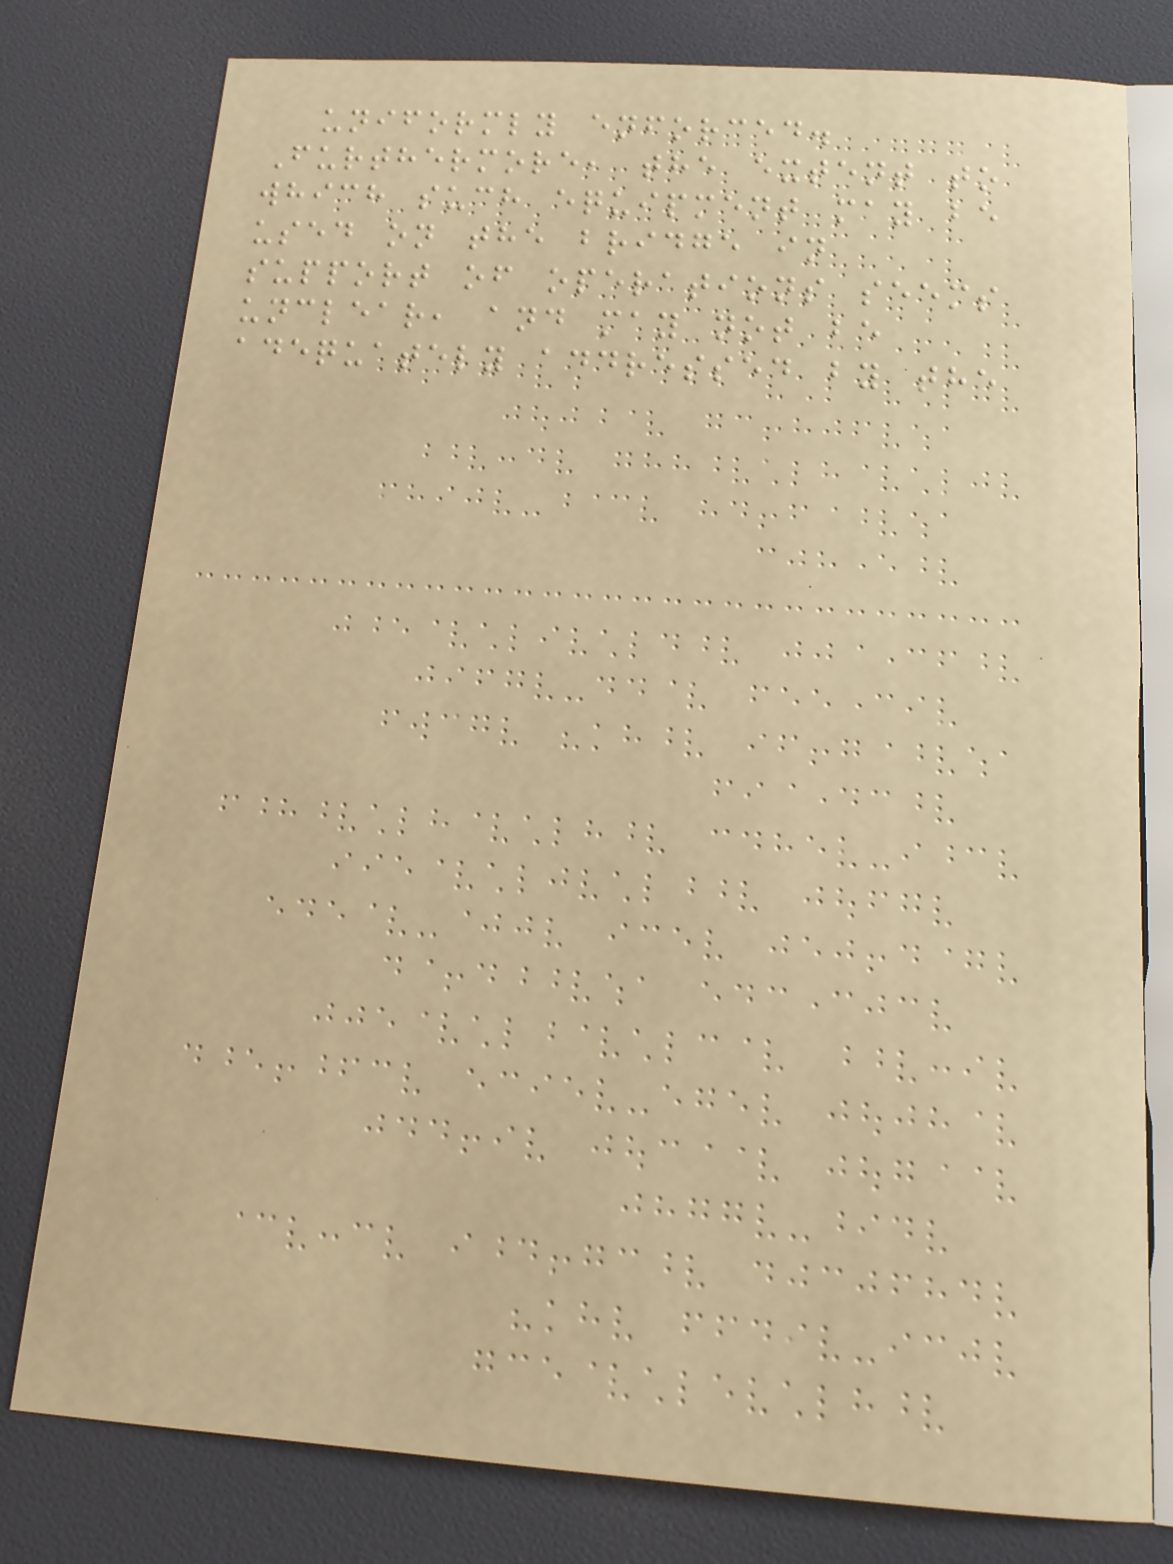uniformly enforced.
Furthermore, the extent to
which such equipment may be
used on the bridge in
support of operations seems
unclear, and may not be
adequately addressed by the
